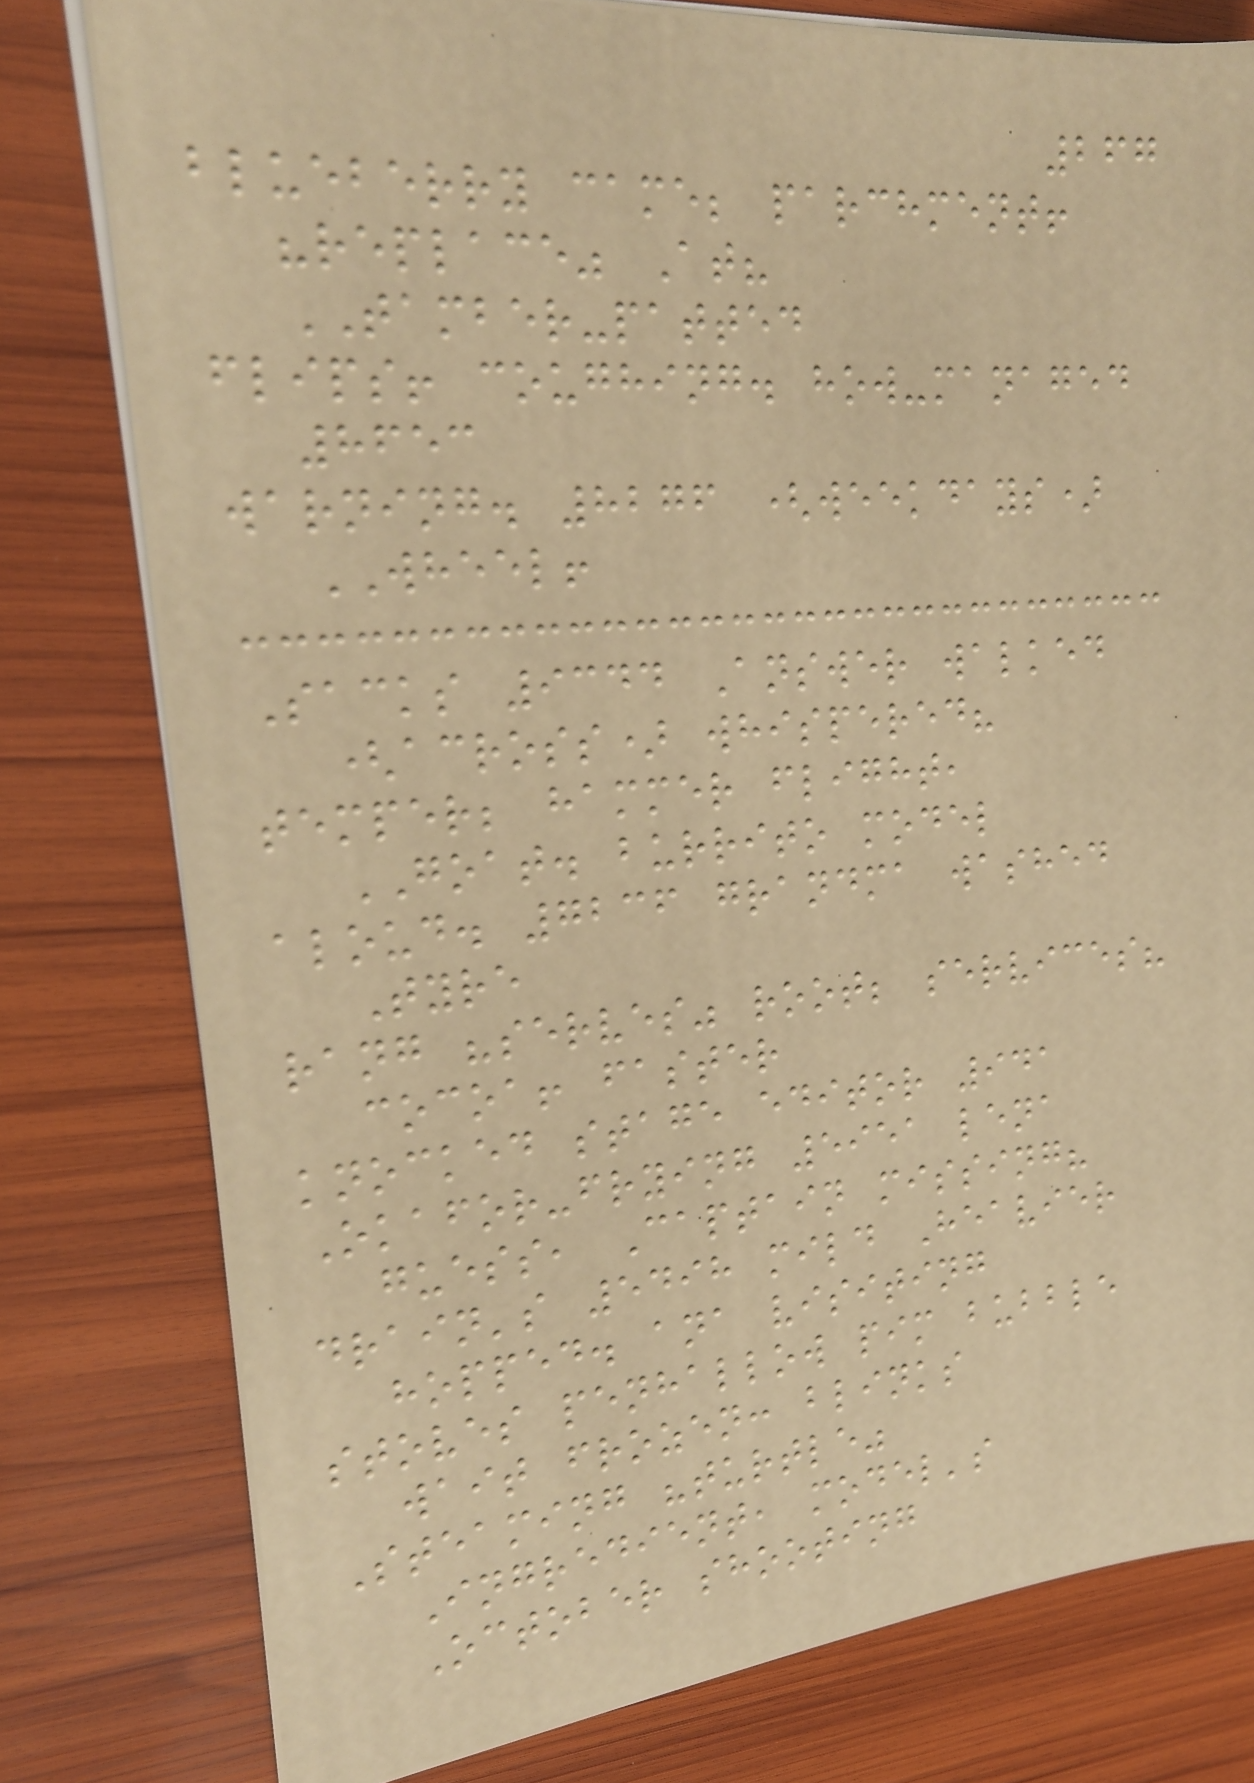267
blueberry came; parchment!
"replace" At?
TAMBER-patted
flips! coughing. how-managed
8653
warning. 8276 (weekdays)
WHEEL!
Sacks 9344 Answer walked
(across) whispered?
temper; hammer flight,
GOAT. burrito model
aloud. 7236 grandma washed
Tyre
rang "serves" root; services?
cocoa! faster
knocked stage editor 941
Okafor-frying 5951 lena
guess, Captain missing?
drain's 5498 mild Heavier
hopped. ana visiting
stoves penhallow pim bubble
wait frozen: blinks
Steaming "turtle"
Ingredient, model's
October shooting
